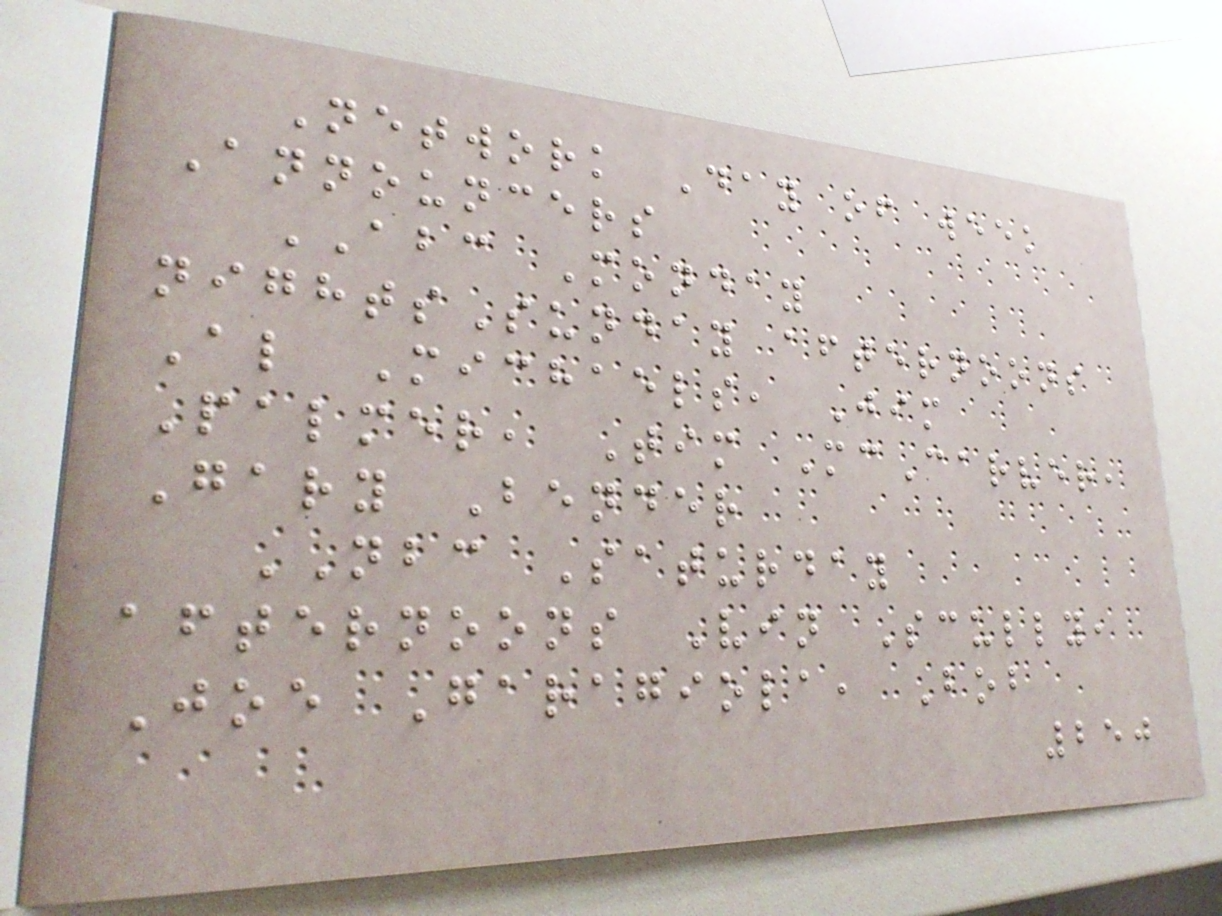Network Day of week
Announcers
ABC Monday
nightsSunday afternoons
Al Michaels, Jim
Palmer, Tim McCarver,
Gary Bender
NBC Saturday
afternoons Vin Scully,
Joe Garagiola, Bob
250
